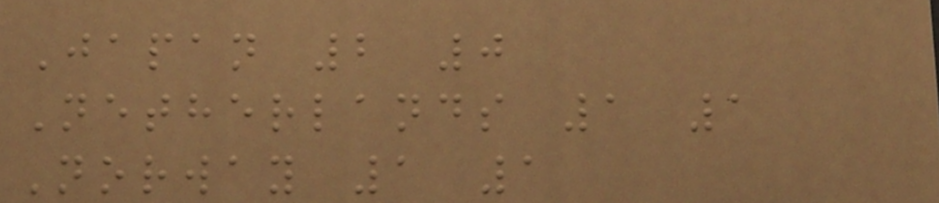Japan 2 0
Netherlands 1 1
Norway 1 1
